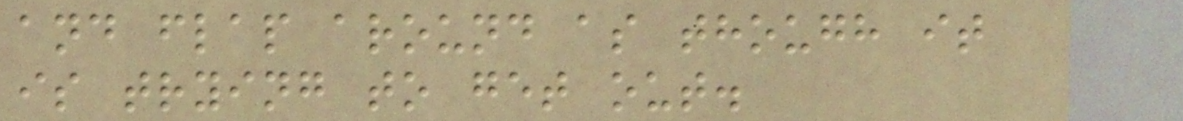and flap around as though it
is trying to get out.
